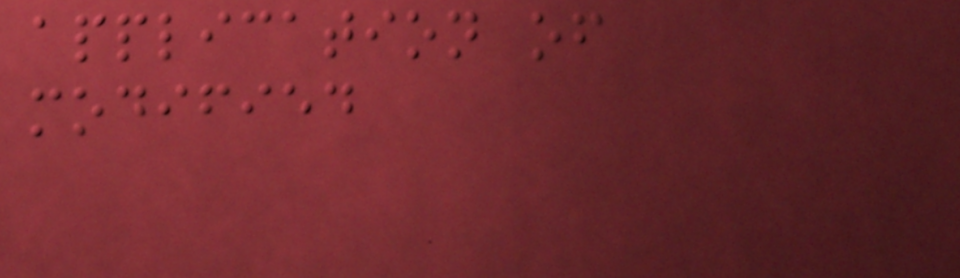application of
modified
